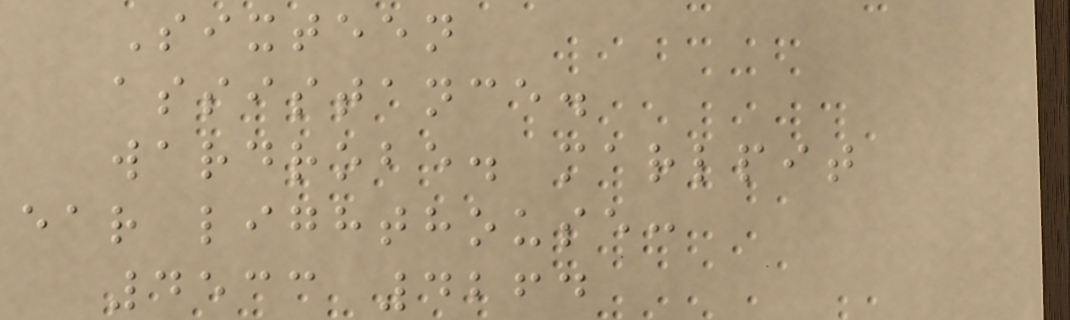Sixteen
assistance.
wardrobe. marlpit
ear lighthouse:
4533 4264
